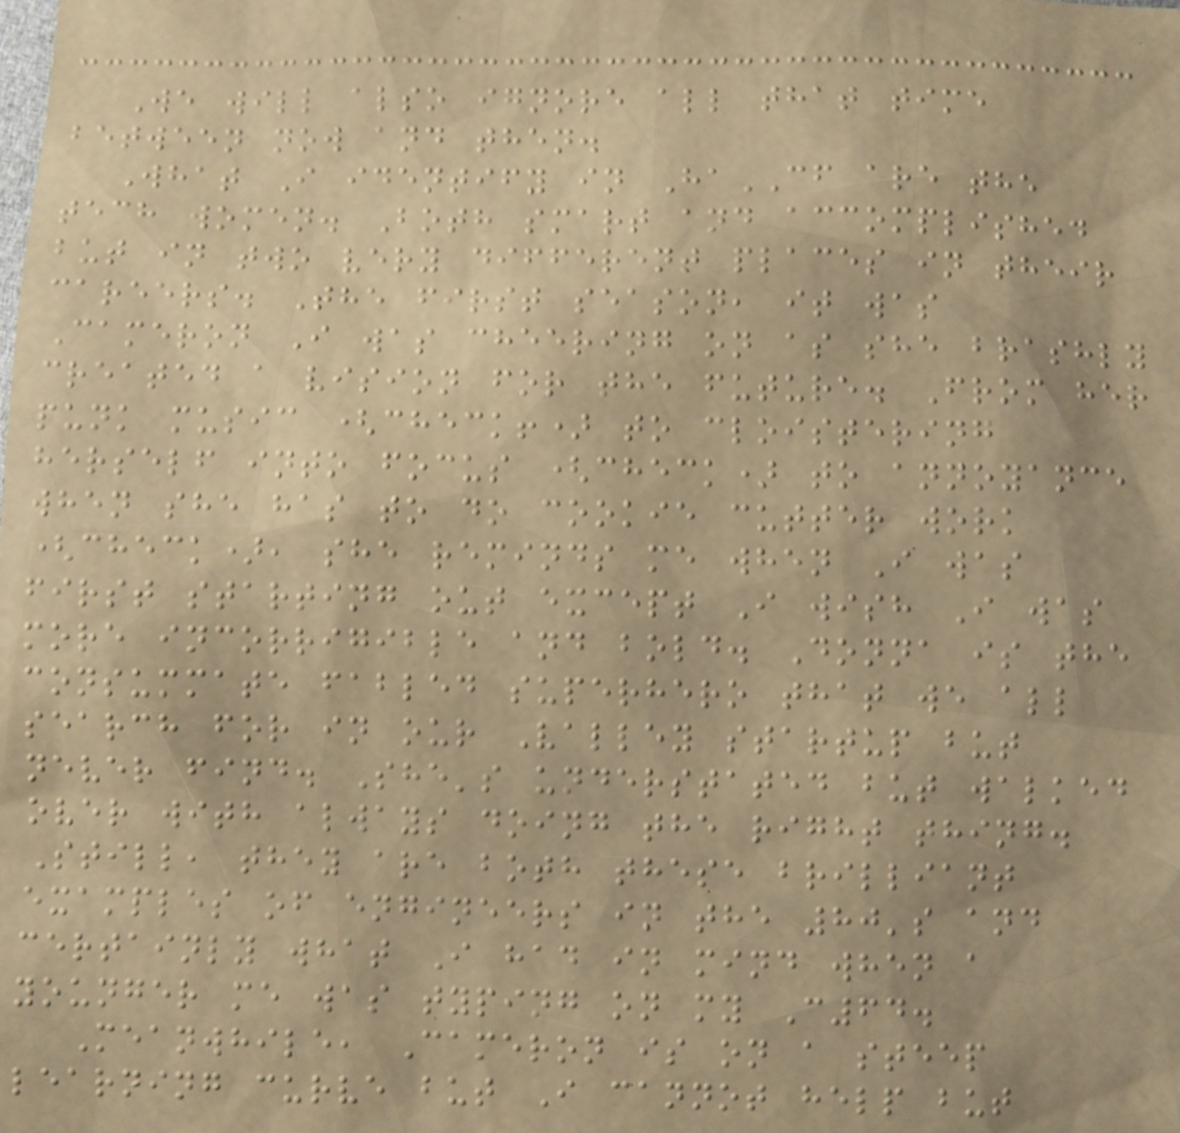We will also ignore all that time
between now and then.
What I identify in HaCF are the
tech women. Both smart and accomplished
but in two very different places in their
careers. The first season, it was
Cameron I was cheering on as she brashly
created a vision for the future. From her
punk music (check!) to cloistering
herself into focus (check) to annoyance
when she has to do cookie cutter work
(check), she reminds me when I was
first starting out except I wish I was
more incorrigible and bold. Donna is the
consummate fabled superhero that we all
search for in our Valley startup but
never find. She's understated but walked
over with always doing the right thing.
Still, they are both these brilliant
examples of engineers in the 80's and
certainly what I had in mind when a
younger me was typing on my C64.
Meanwhile, Cameron is on a steep
learning curve but I cannot help but
